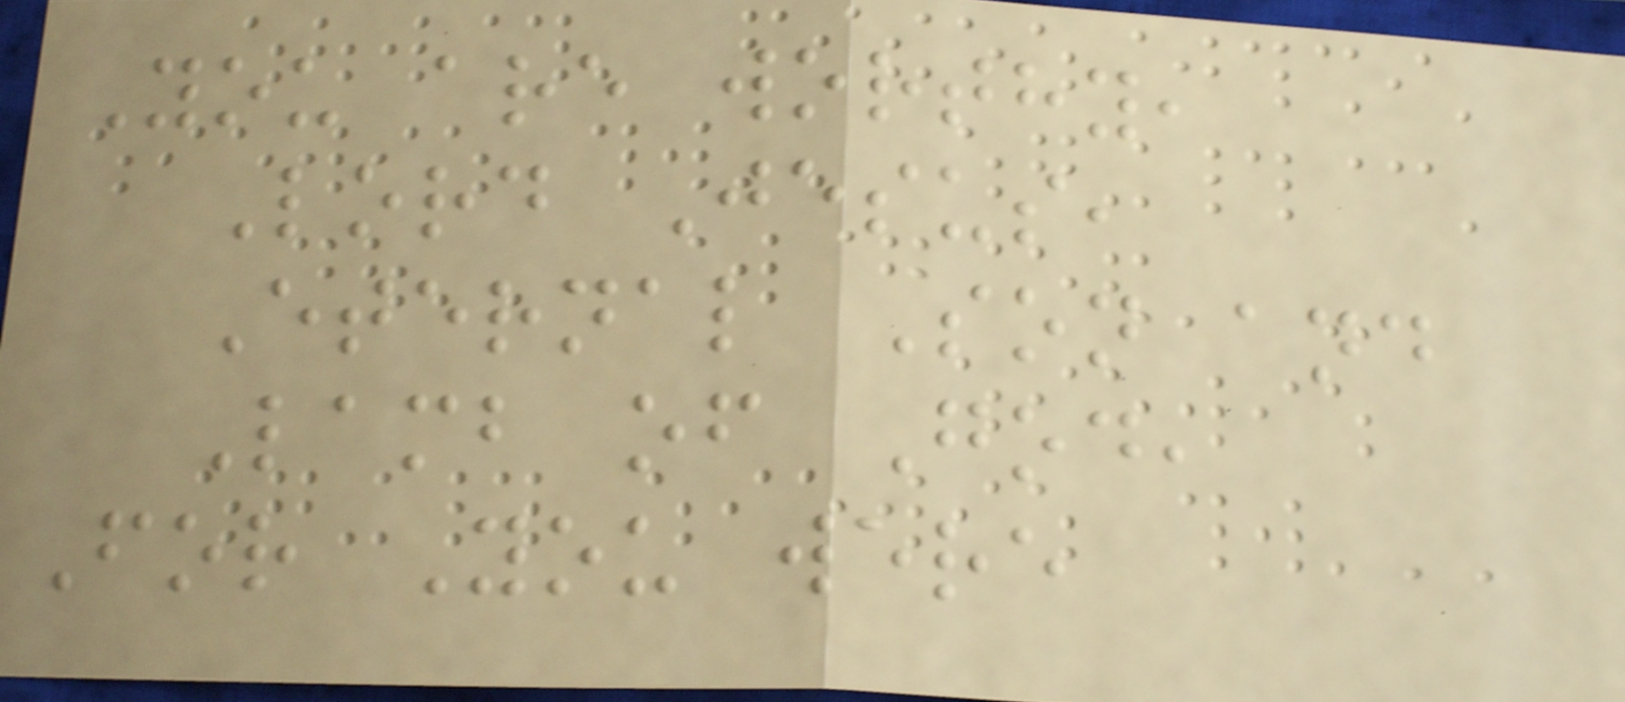You are worthy,
Lord Jesus,
Eternal Son and
Lamb of God,
For You were
